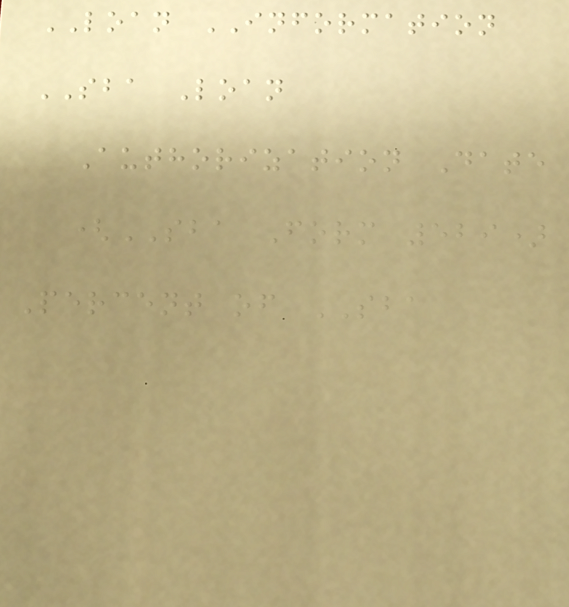LOAN INFORMATION
SBA Loan
Authorization Date
(SBA Form 529)
Percent of SBA
